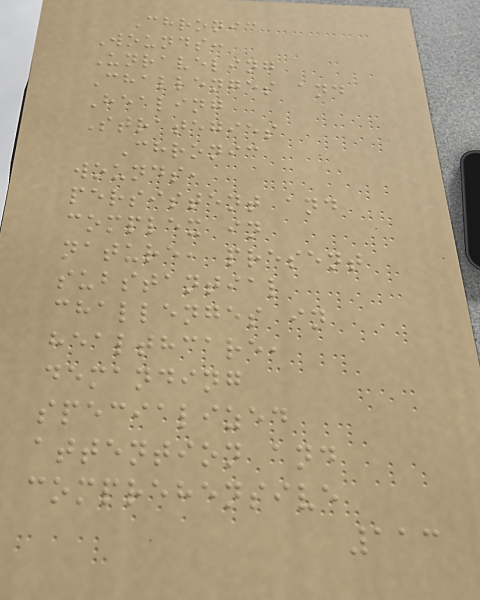Chronic
Wounds:
Unraveling
Challenges and
Healing
Strategies
Chronic
wounds,
persistent and
complex in
nature, present
substantial
challenges in
healthcare,
demanding
specialized
attention and
comprehensive
113
